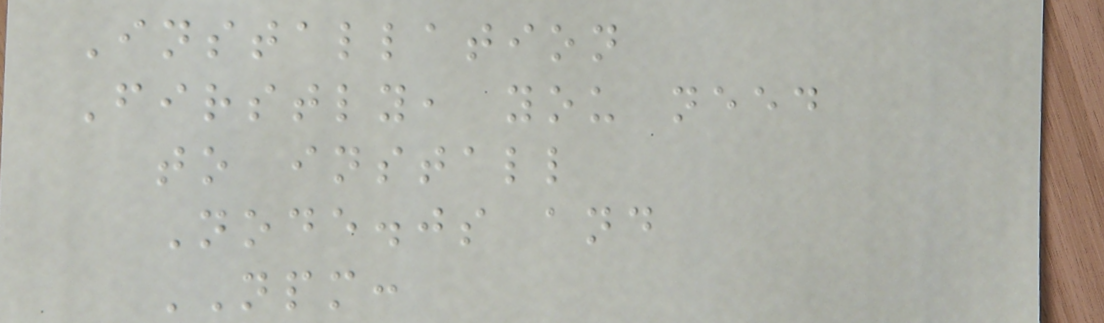Installation
Firstly, you need
to install
Node.js and
NPM:
